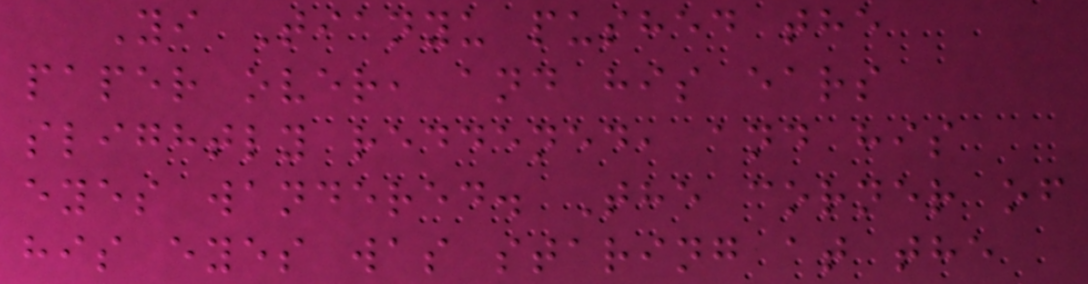Yi Tianyu pushed the
paper over, and his ears
slightly reddened, and his
eyes wandered. The corner of
his eyes was staring at the
